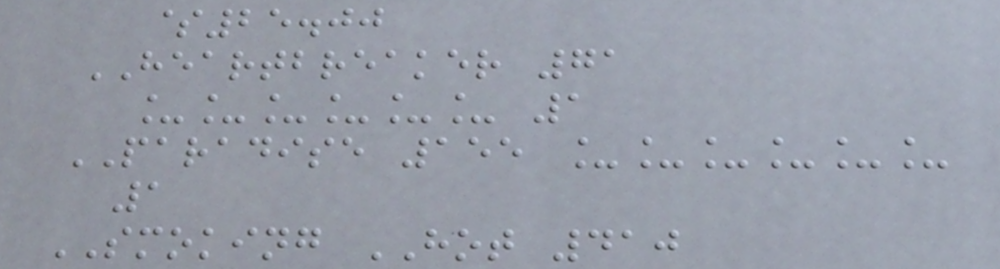$25.00
HEARTBREAKER 71
______ 1
PARADISE 155 ______
1
SMOKING HOT 410
